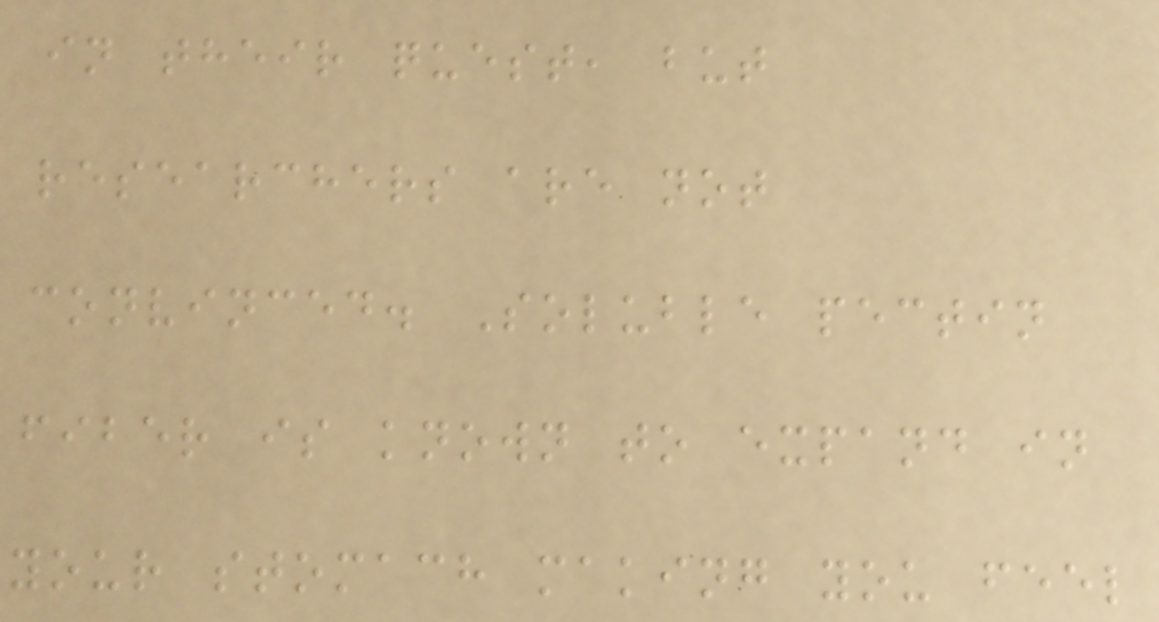in their quest, but
researchers are not
convinced. Soluble pectin
fiber is known to expand in
your stomach making you feel
